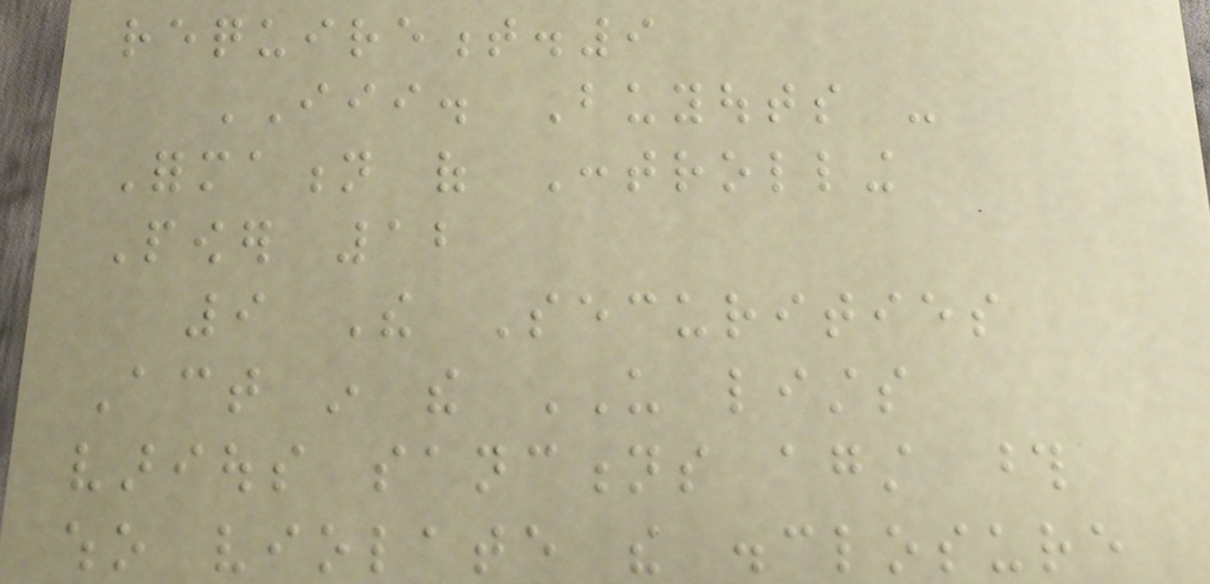requirement.9
III. Buyouts -
Formation of Controlling
Power 12
9 The Securities
Act in the US lists
various sanctions against those
who violate the disclosure
